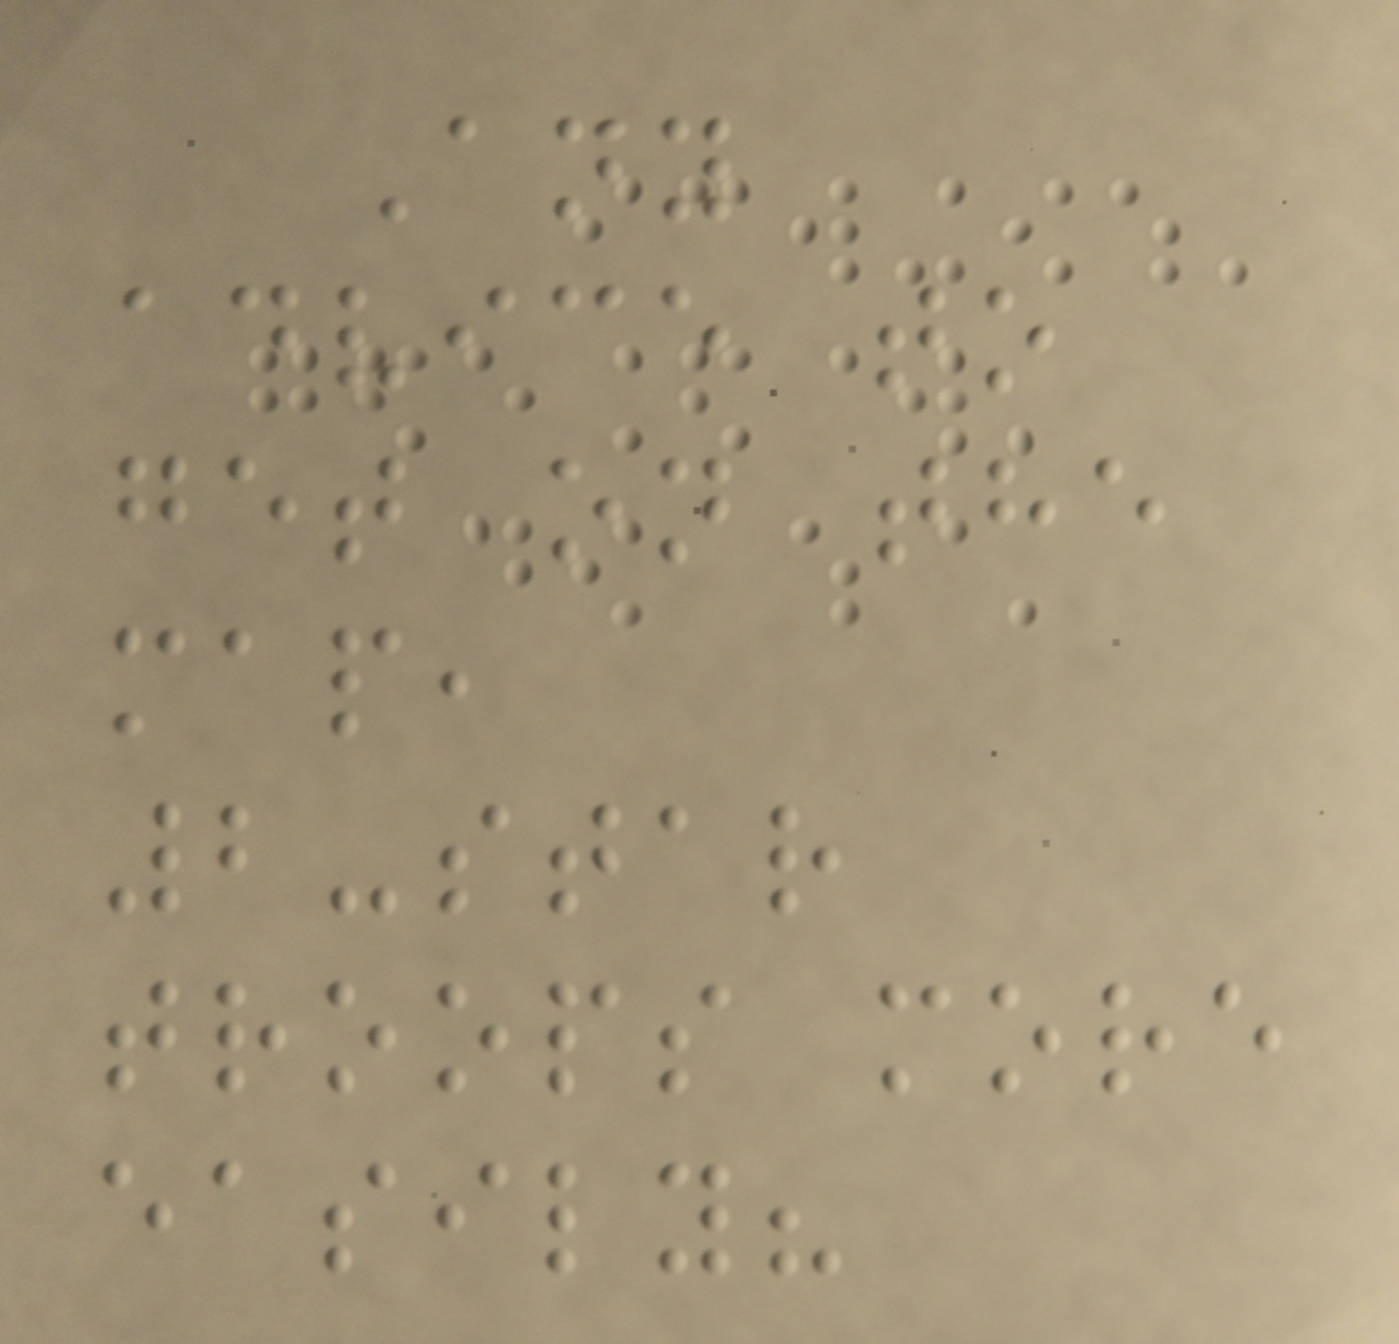Any
advice to
get on the
map,
2-star
troops more
easily?
